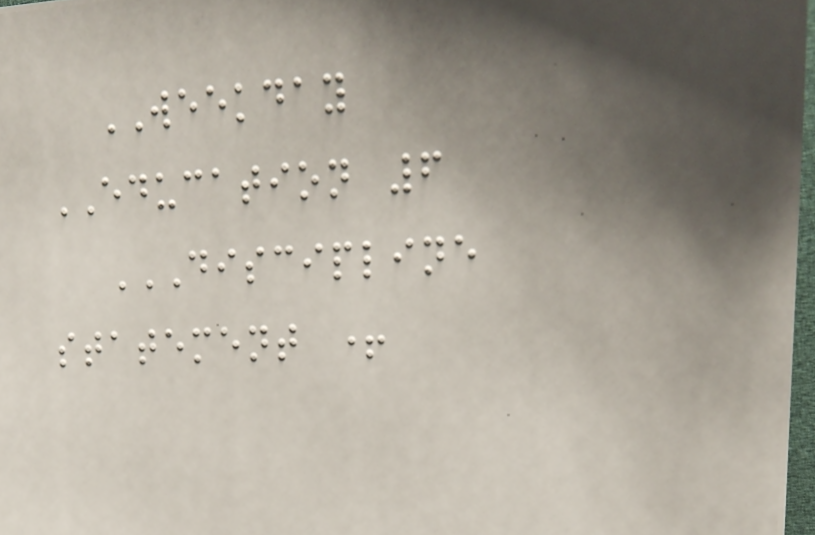WEEKDAY
EDUCATION 6
DISCIPLINE
STATEMENT +
